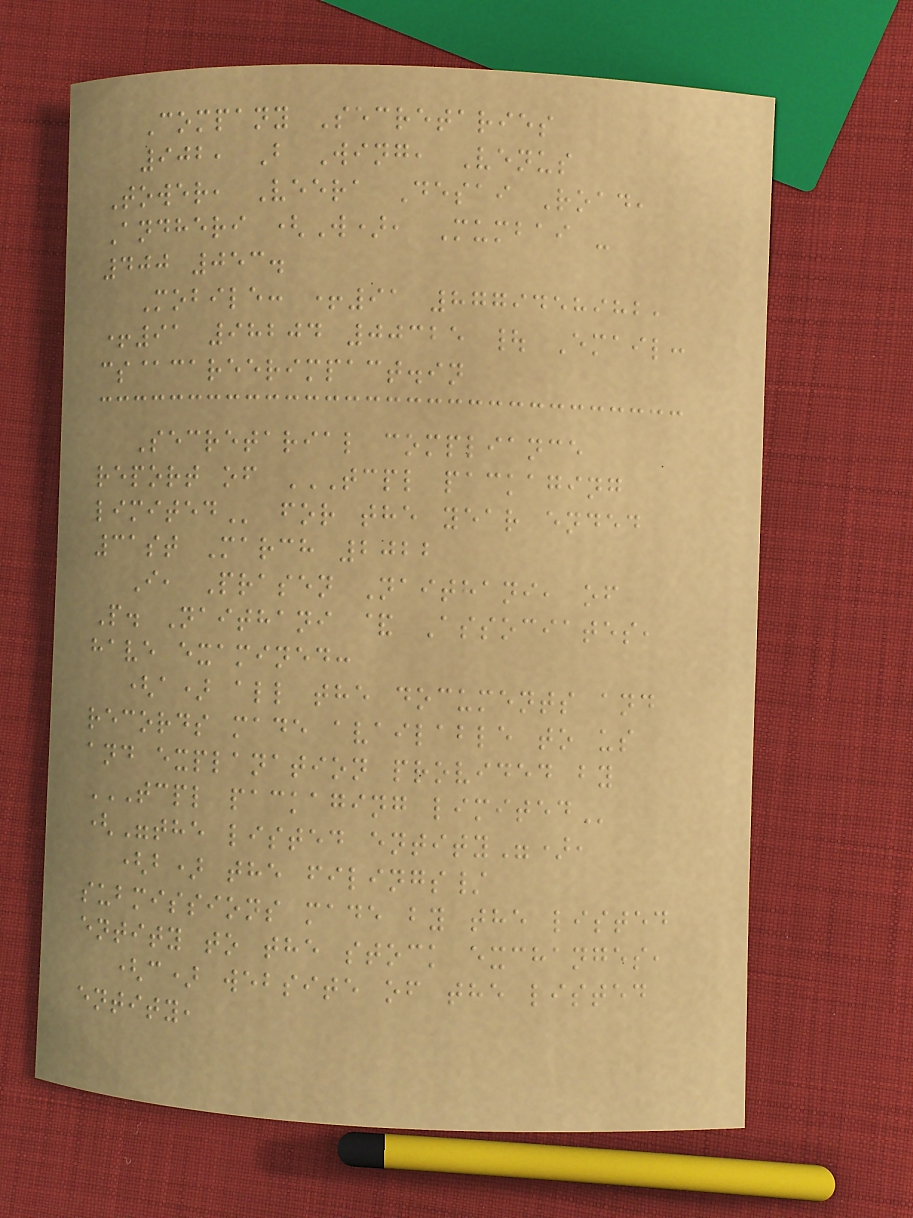Company Secretaries
902, B Wing, Venus
Tower, Veera Desai Road,
Andheri (W), Mumbai -
400 053.
Mobile: +91 8779458982,
+91 98204 00325 | Email:
cs@careerimpact.in
Secretarial compliance
report of TCPL PACKAGING
LIMITED for the year ended
31st March 2022
I, Prasen Naithani, of
P. Naithani & Associates,
have examined:
(a) all the documents and
records made available to us
and explanation provided by
TCPL PACKAGING LIMITED
("the listed entity"),
(b) the filings/
submissions made by the listed
entity to the stock exchanges,
(c) website of the listed
entity,
